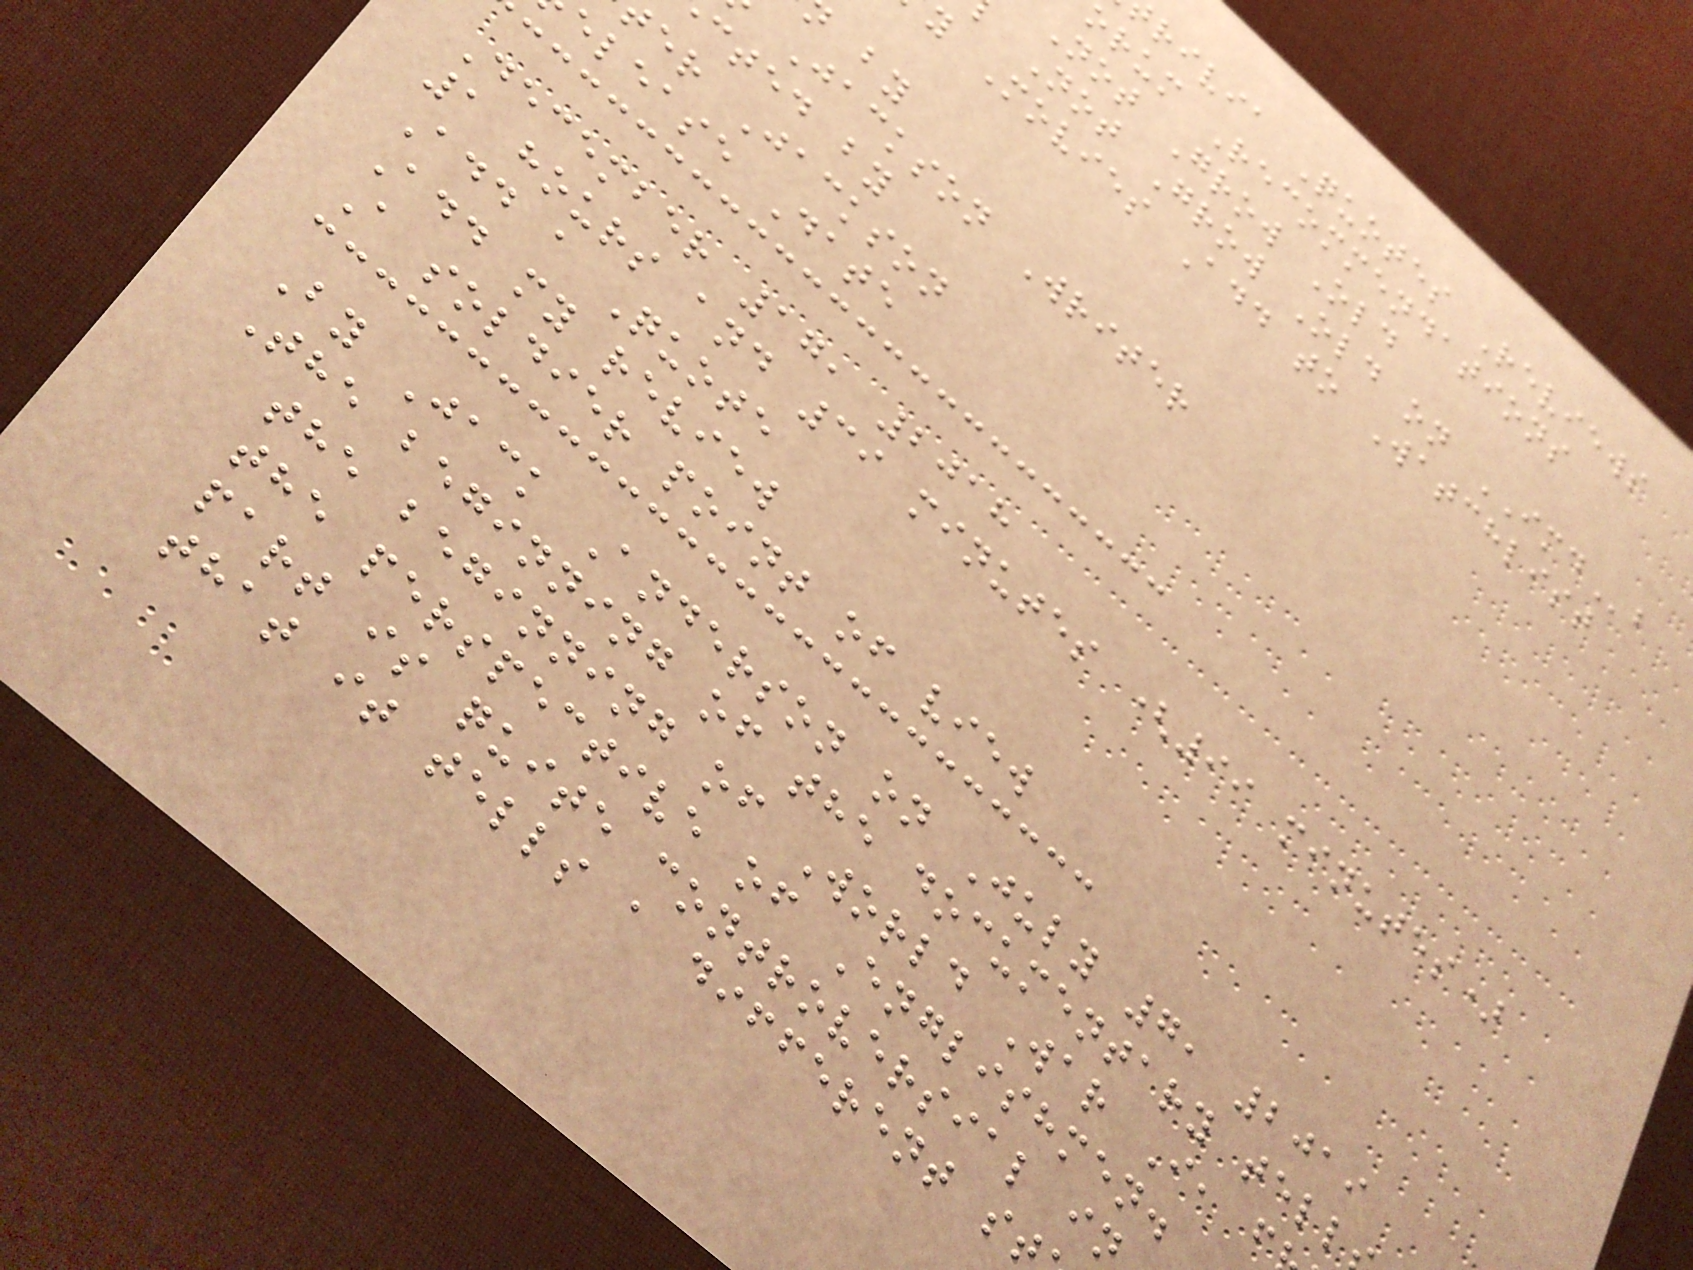rivia Quotes Reviews
orum Recommendations
Not Grow Old
Not Grow Old on IMDb
y Movies Add to Watchlist
Jackson Writer
cted by
er Jackson
elease Date
December 17, 2018
1 hours and 39 minutes (99 minutes)
Add a Quote
Add my review
A soldier point of view
By Jack Anderson on July 7, 2019
The beginning of the documentary tell
the beginning of World War I, f
the perspective of Englishmen.
part is quite controversial in
that it tells a different st
